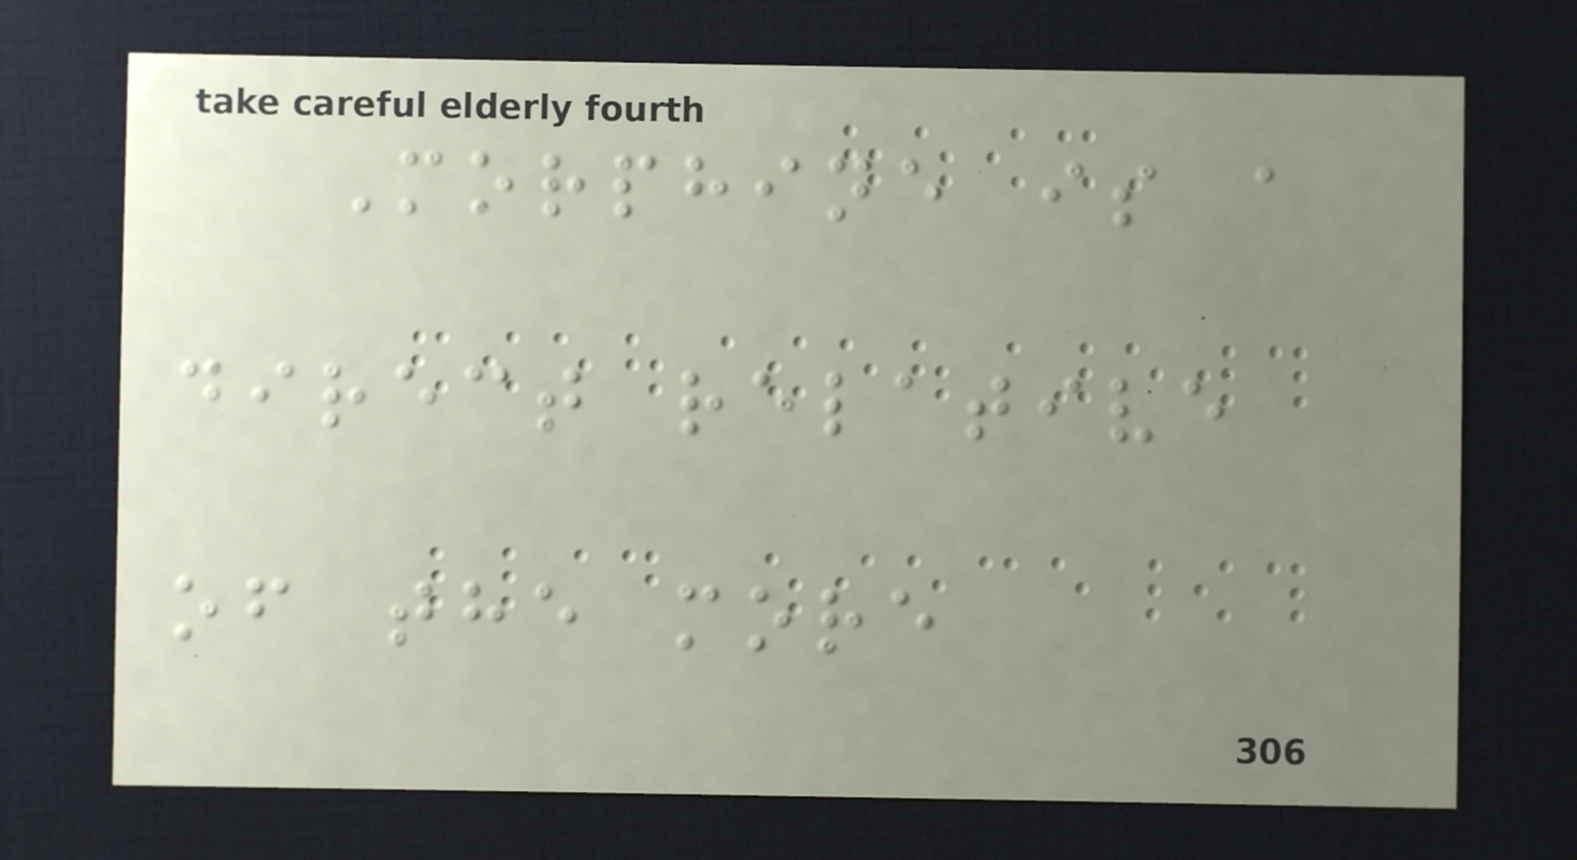Morphine is a
direct relative
of the more
